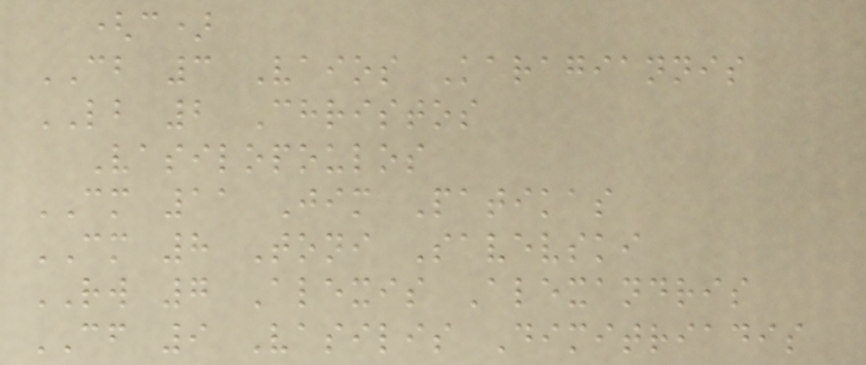(c)
CB 3 Vaios Karagiannis
LB 2 Christos
Vasilopoulos
CM 11 Jim Patikas
CM 8 Toni Savevski
RW 7 Alexis Alexandris
CF 9 Vasilis Dimitriadis
